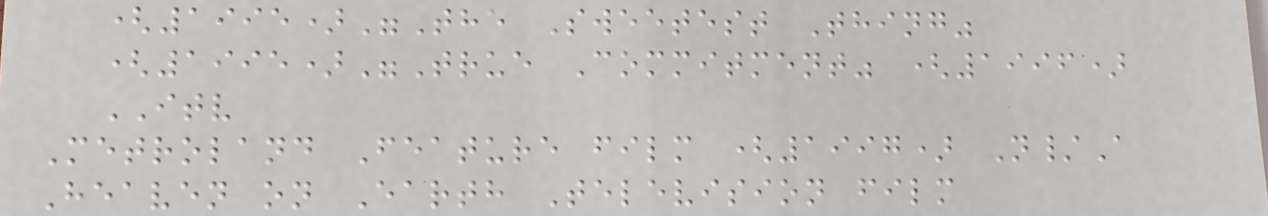(1995)"The Sweetest Thing"
(1995)"True Commitment" (1996)
ITV
Metroland Feature film (1997) N/A
Heaven on Earth Television film
